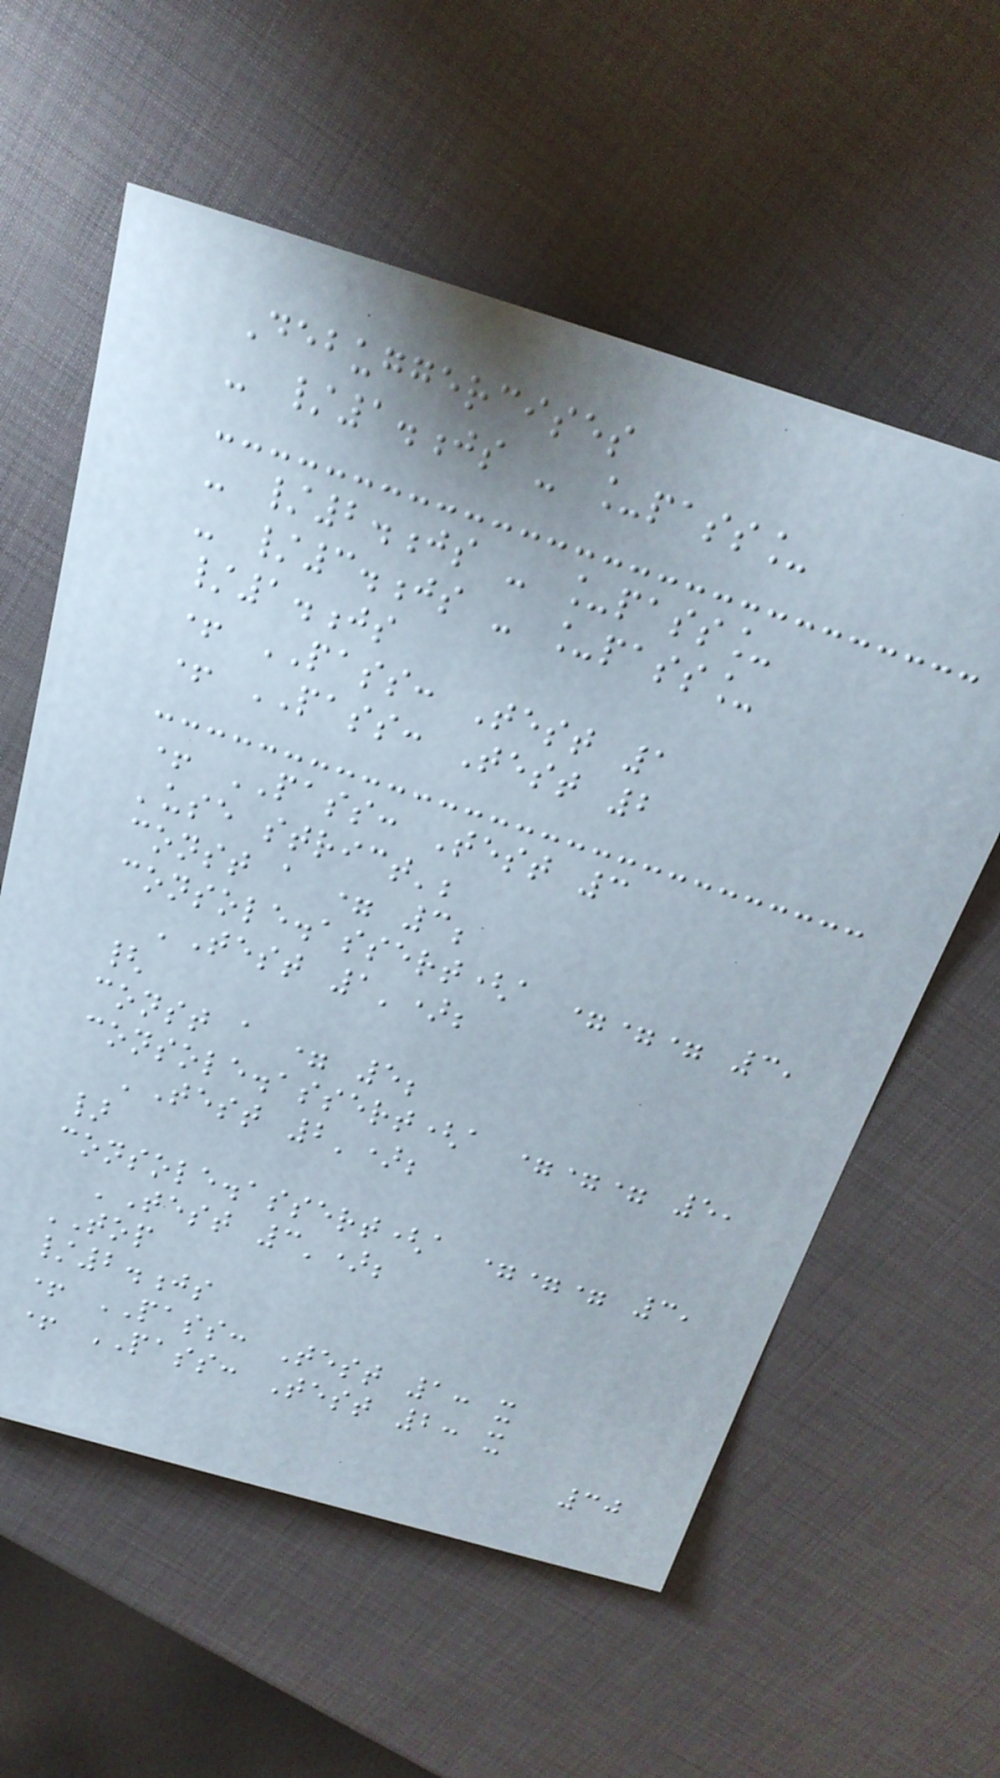Debuggercises
- /1.js - _pass_
- /2.js - _pass_
- /3.js - _pass_
/1.js
+ PASS: Test 1
+ PASS: Test 2
+ PASS: Test 3
'use strict';
const a = 3;
console.assert(a === 3,
'Test 1');
{
const a = 5;
console.assert(a === 5,
'Test 2');
}
console.assert(a === 3,
'Test 3');
TOP
/2.js
+ PASS: Test 1: x
+ PASS: Test 2: x
30
